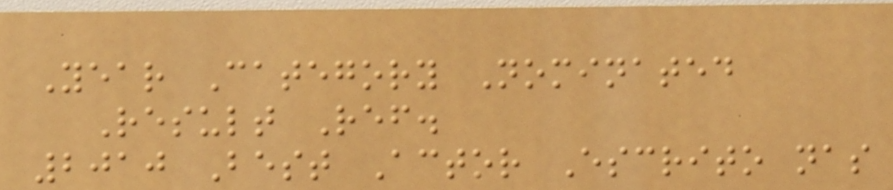Year Category Nominated
Result Ref.
2010 Best Actor Escrito nas
